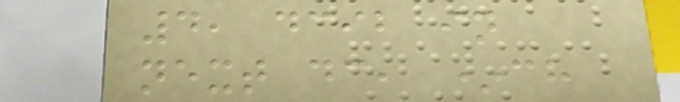4, dcib in
next dc, *ch
